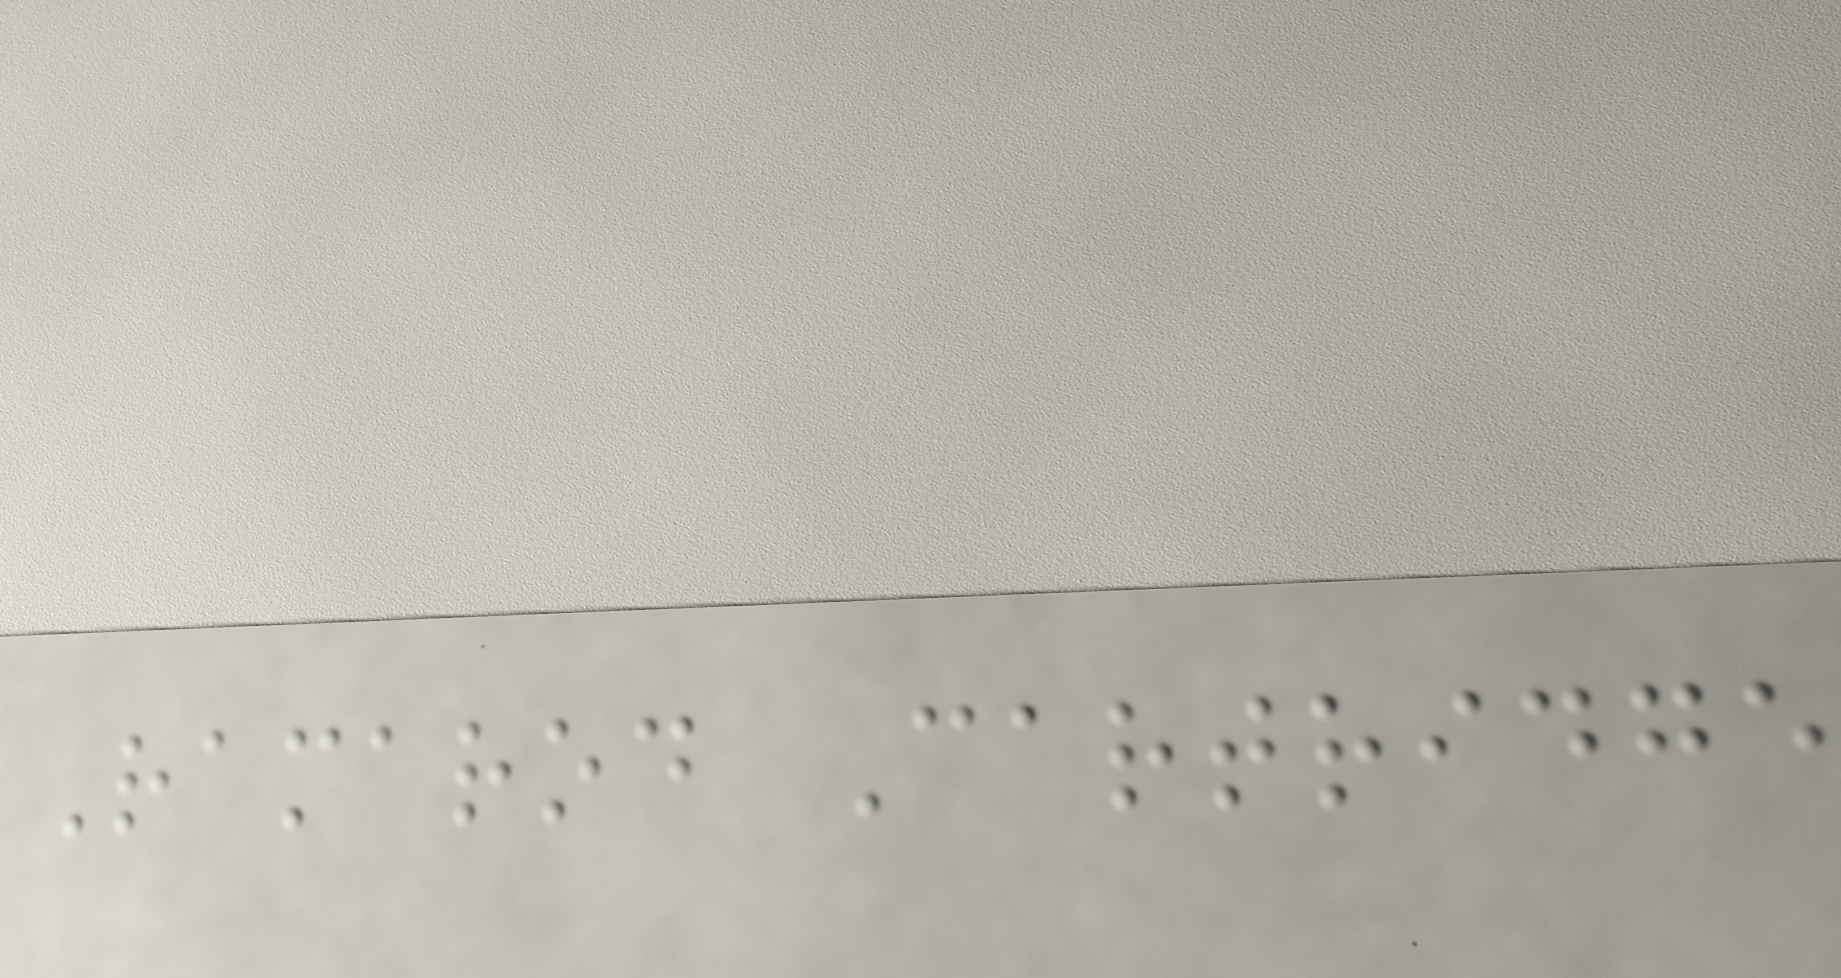Ramarod Cartridge
